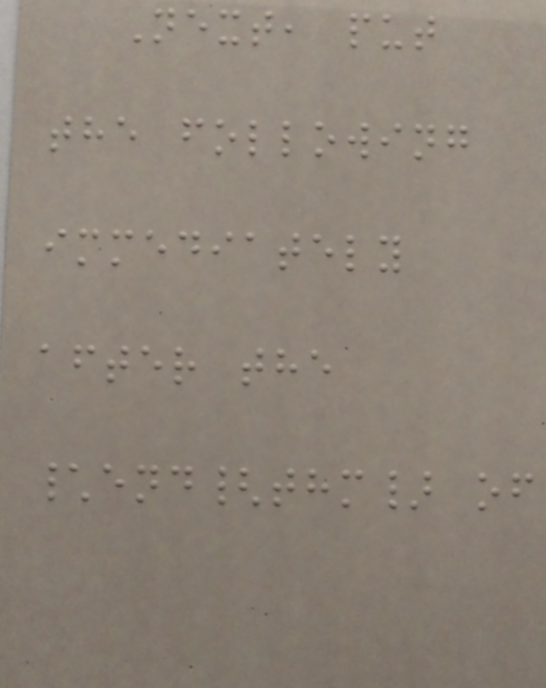Next, put
the following
immediately
after the
\end{thm} of
